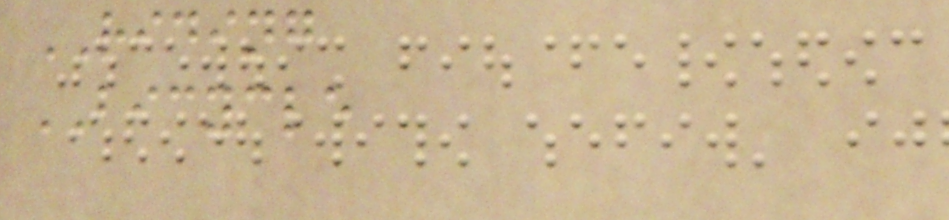RIDING
BICYCLE
